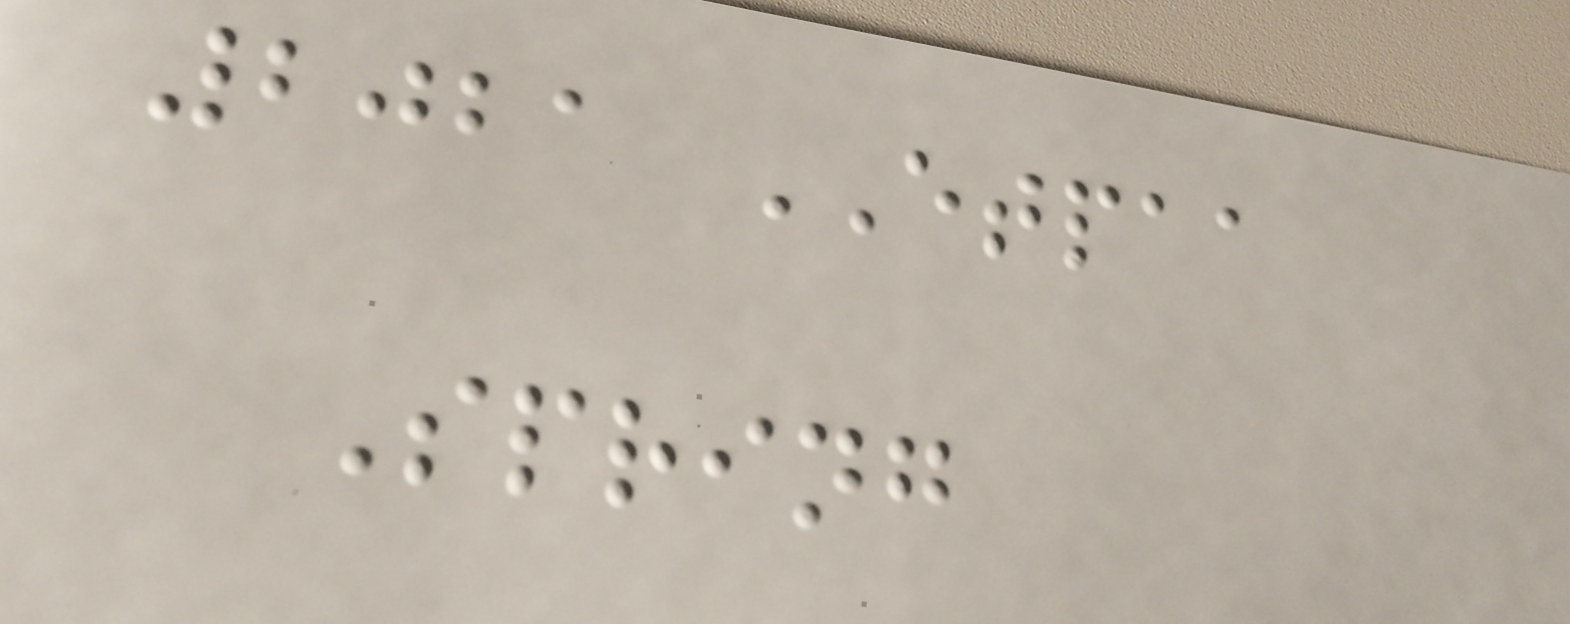2021 ETPAA
Spring
